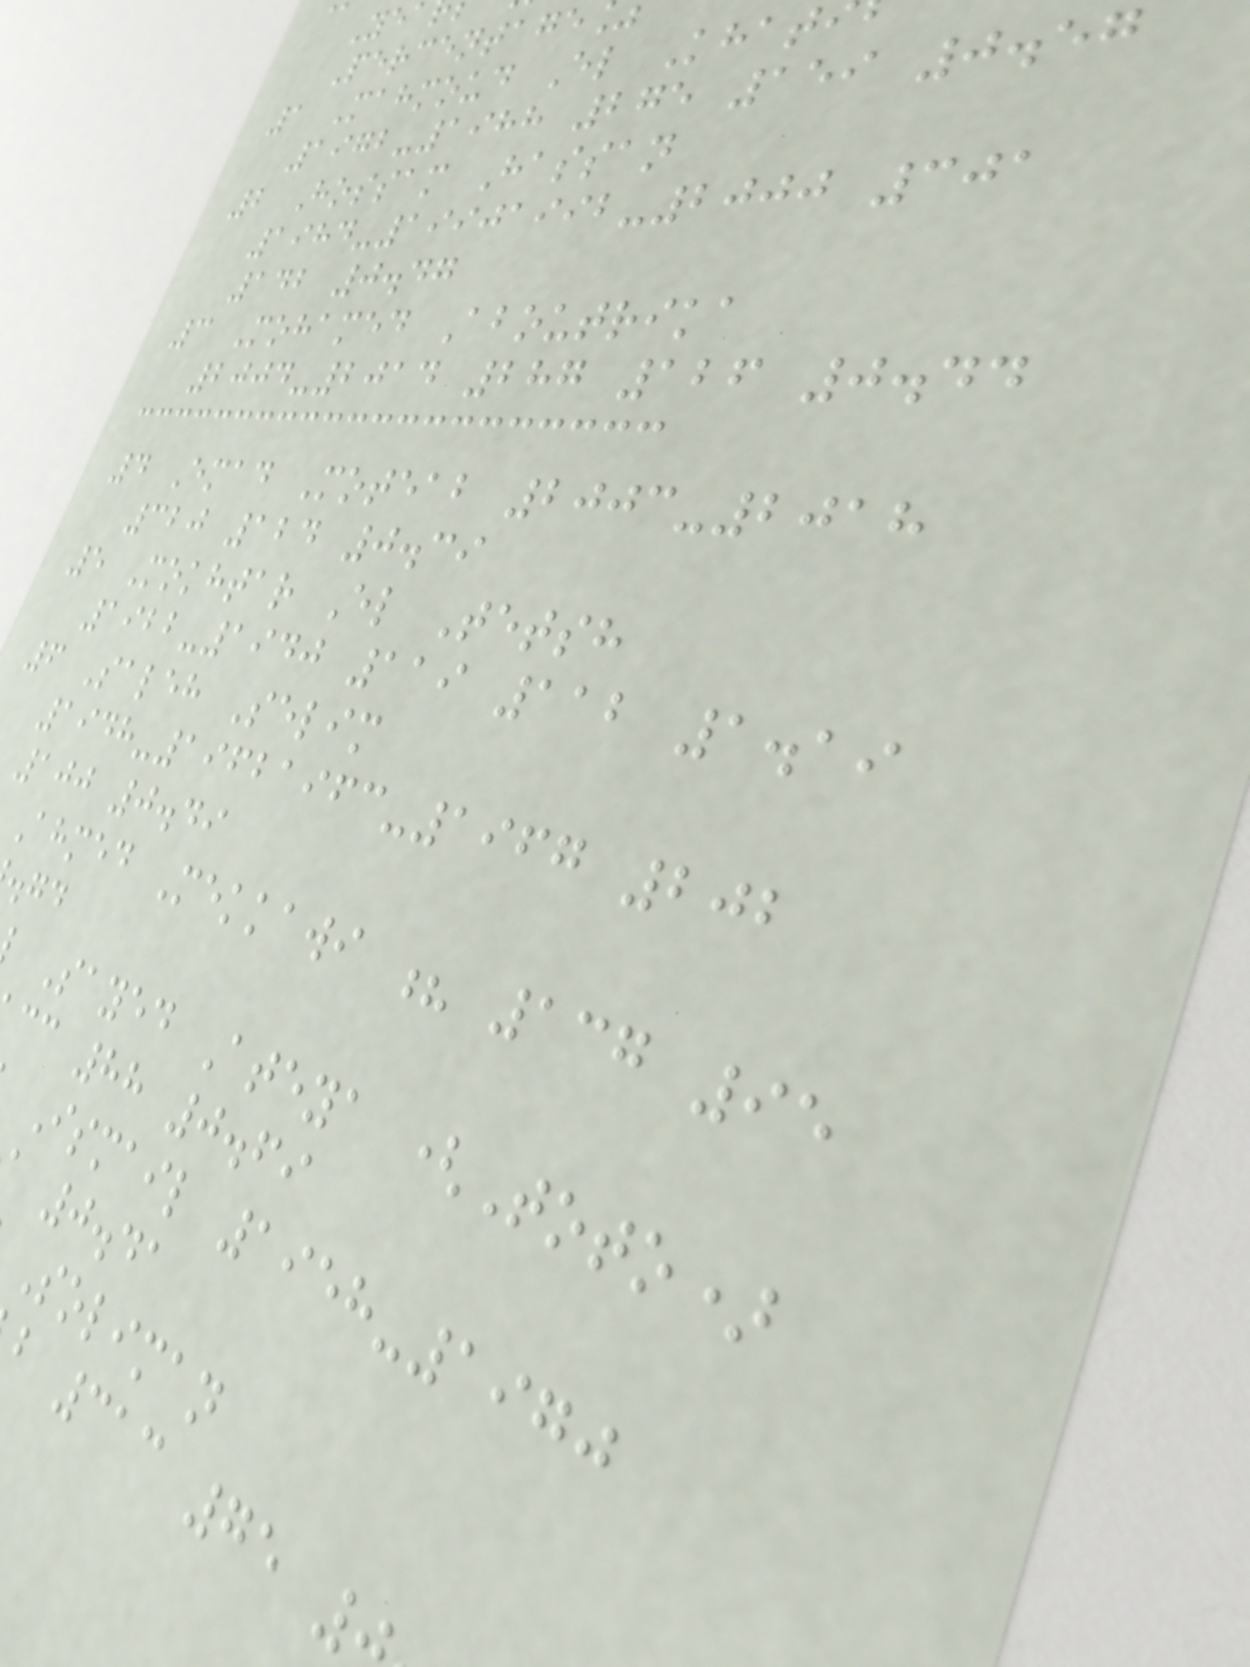Percentage
1 Mahmoud El Khat
1972-1988 275 159 0.57
2 Hossam Hassan
1984-19901992-2000 301
142 0.47
3 Mohamed Aboutrika
2004-2014 287 126 0.44
4 Emad Moteab 2003-2018
320 124 0.39
5 Mokhtar El Tetsh
1922-1940 119 112 1.19
6 Saleh Selim
1948-19621963-1967 202
100 0.49
Ahmed Mekkawi ? 137 95
Sayed Ateya (Toto)
cc 88 0.69
Ismail 1958-1970
0.41
Soliman
b 313 75
